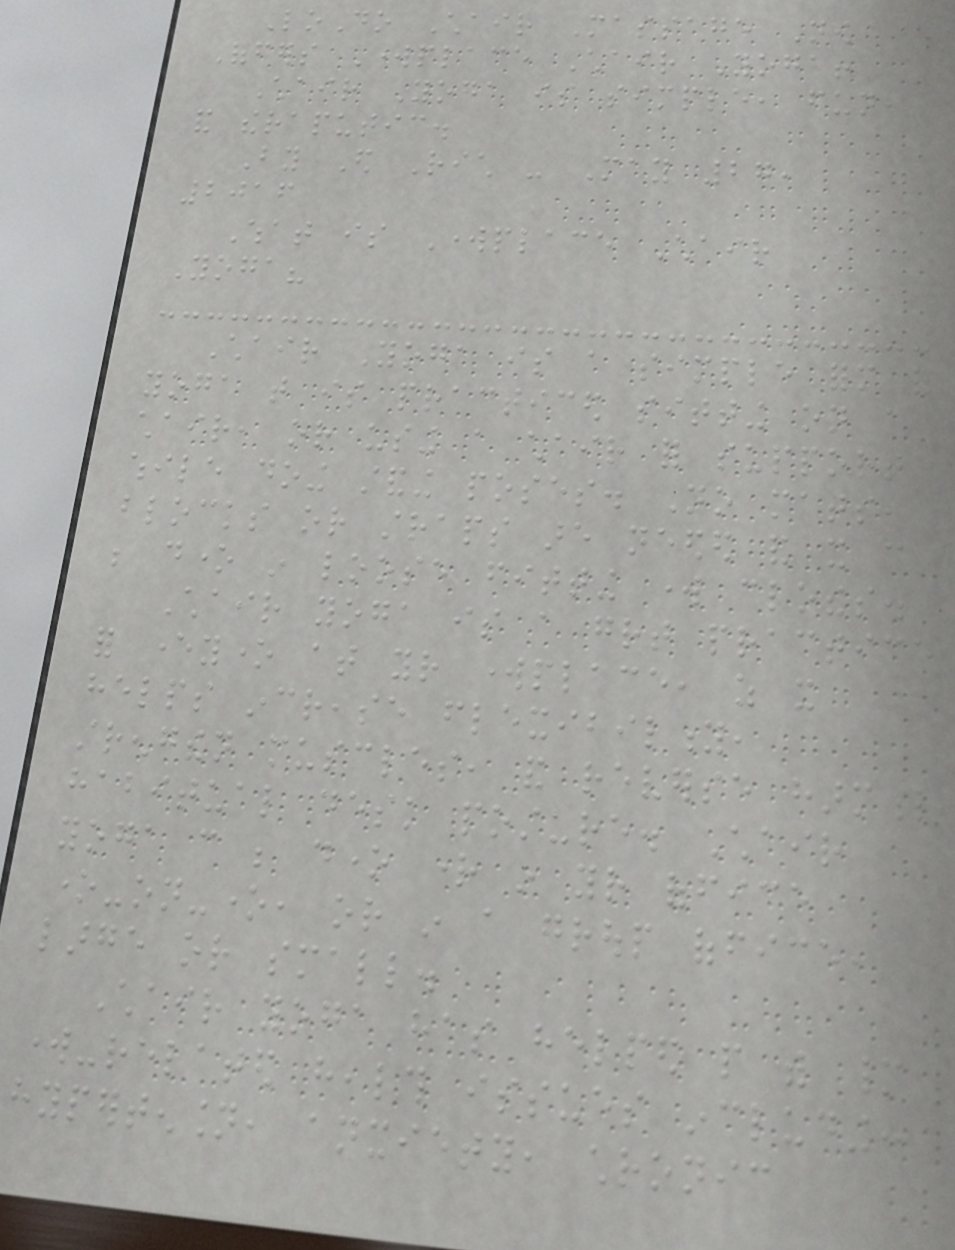LoDo Chair Massage Now
Offers Workplace Chair Yoga!
Chair Yoga is simple, fun,
and theraputic.
By Ed Rich - May 27,
2016
What is Workplace Chair
Yoga?
Chair Yoga is a simple form of
yoga that is practiced sitting on a
chair, or using a chair for support
while doing standing poses. No mats,
blocks or straps are needed and it can
be done in loose fitting work clothes.
Chair yoga is a great practice
for everyone at your workplace, as it
helps increase flexibility,
strengthen muscles, and reverse harmful
habitual desk posture. Chair
yoga can be done right in your office
one-on-one, or in a group office,
large or small.
Chair yoga has helped people with many
work-related health issues including:
hypertension, anxiety, chronic
